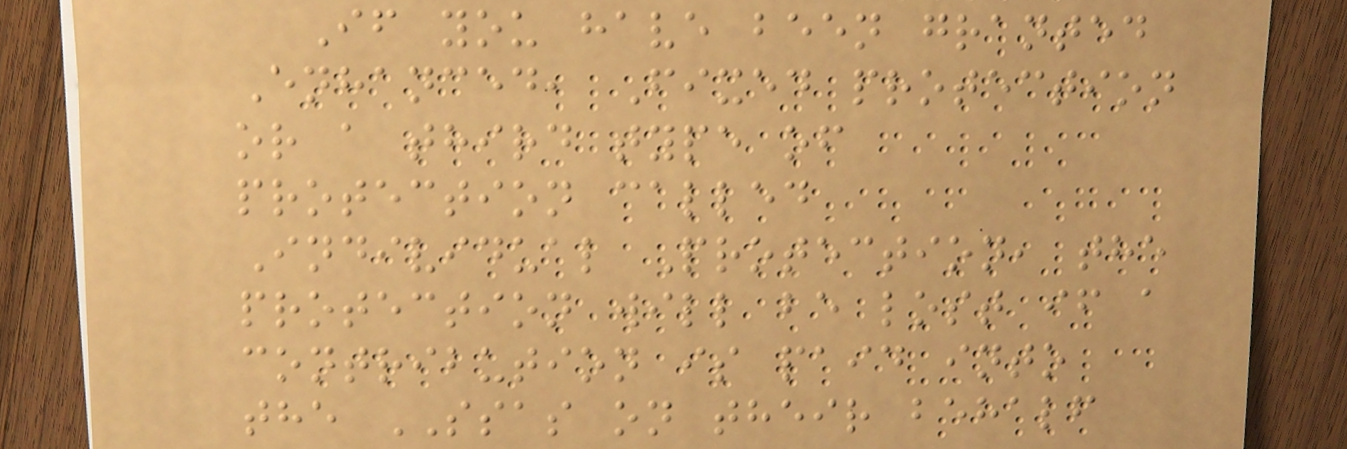If you have been granted
Enhanced, Fixed protection
or a third type of
protection called
Individual Protection, the
protection will be lost if a
contribution is paid into
the SSAS on their behalf
